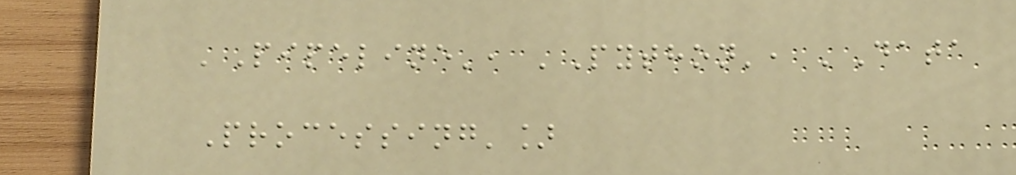'Pipeline', 'Python', 'Data
Processing']
